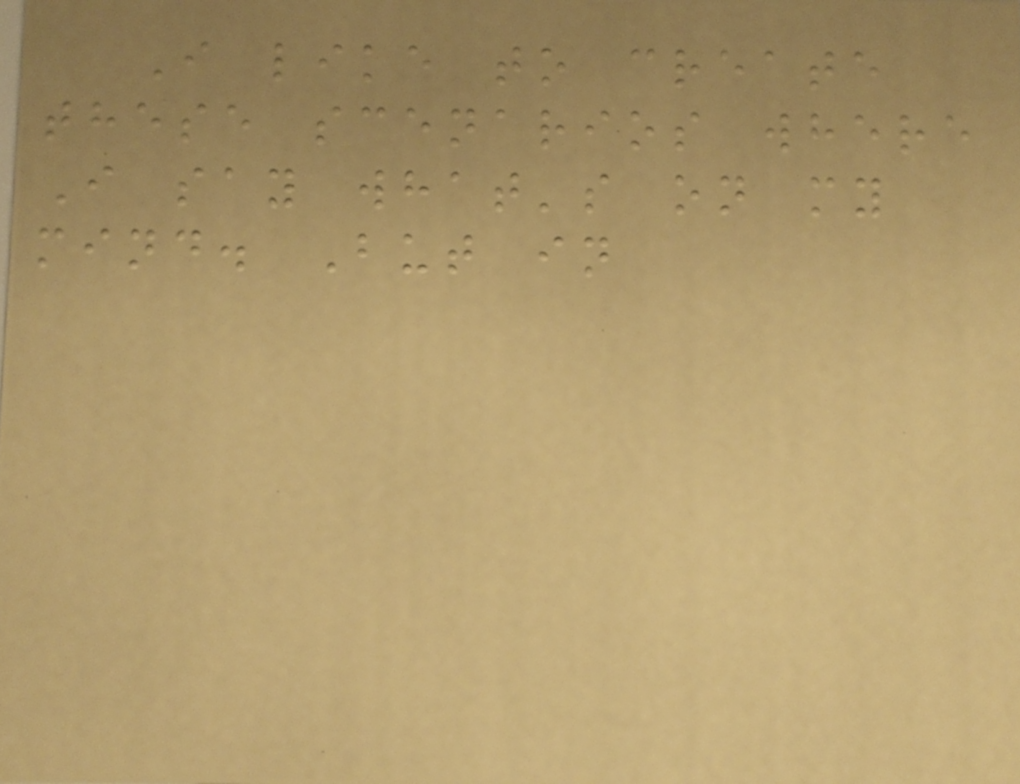I like to create
these scenarios where
I say what's on my
mind. But in
